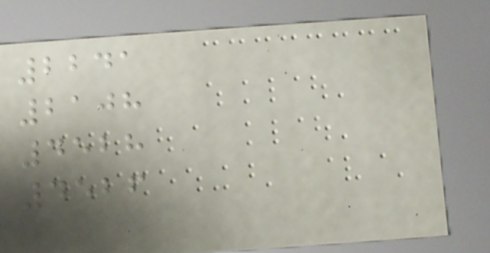2241
2108
4528
4526
